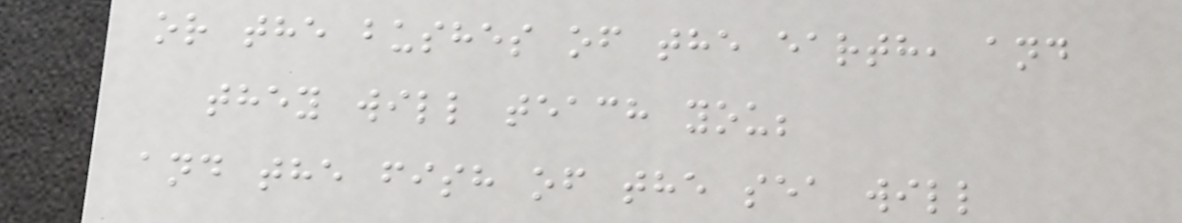or the bushes of the earth, and
they will teach you;
and the fish of the sea will
